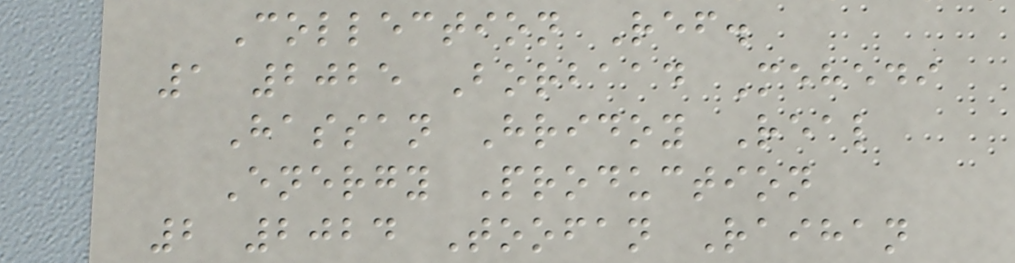Collection Ref.
1 2025 Borbaad Mehedi
Hassan Hridoy Real
Energy Production
2 2024 Toofan Raihan
